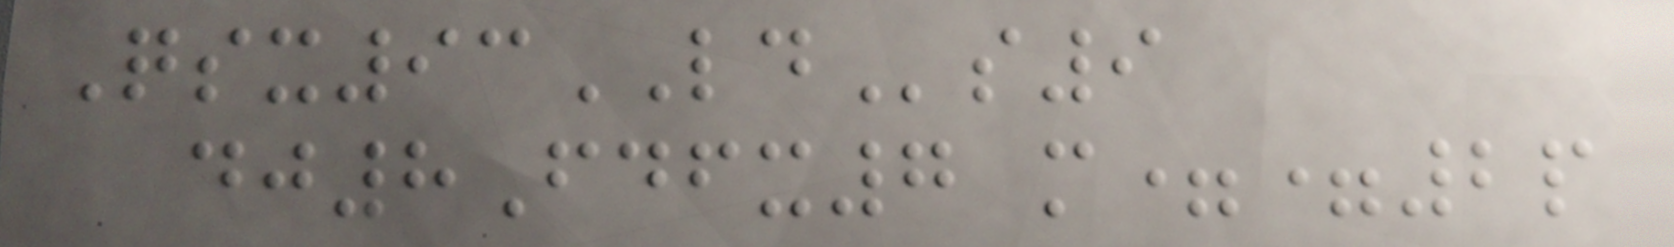Qsx93LDs9
dj8Fdfx7 m==2p
